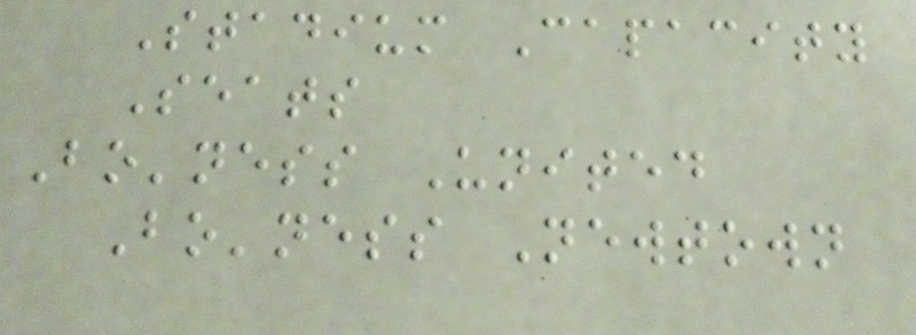Stadium Capacity
Seats
Bo'ness United
Bo'ness Newtown
